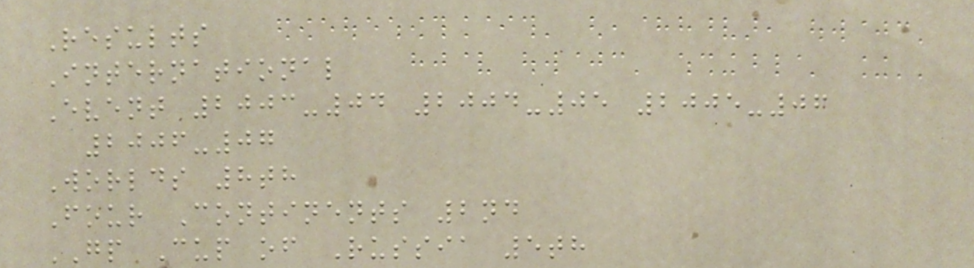Results
International
Event 2003-04 2004-05 2005-06
2006-07
Worlds 8th
Four Continents 2nd
GP Cup of Russia 5th
